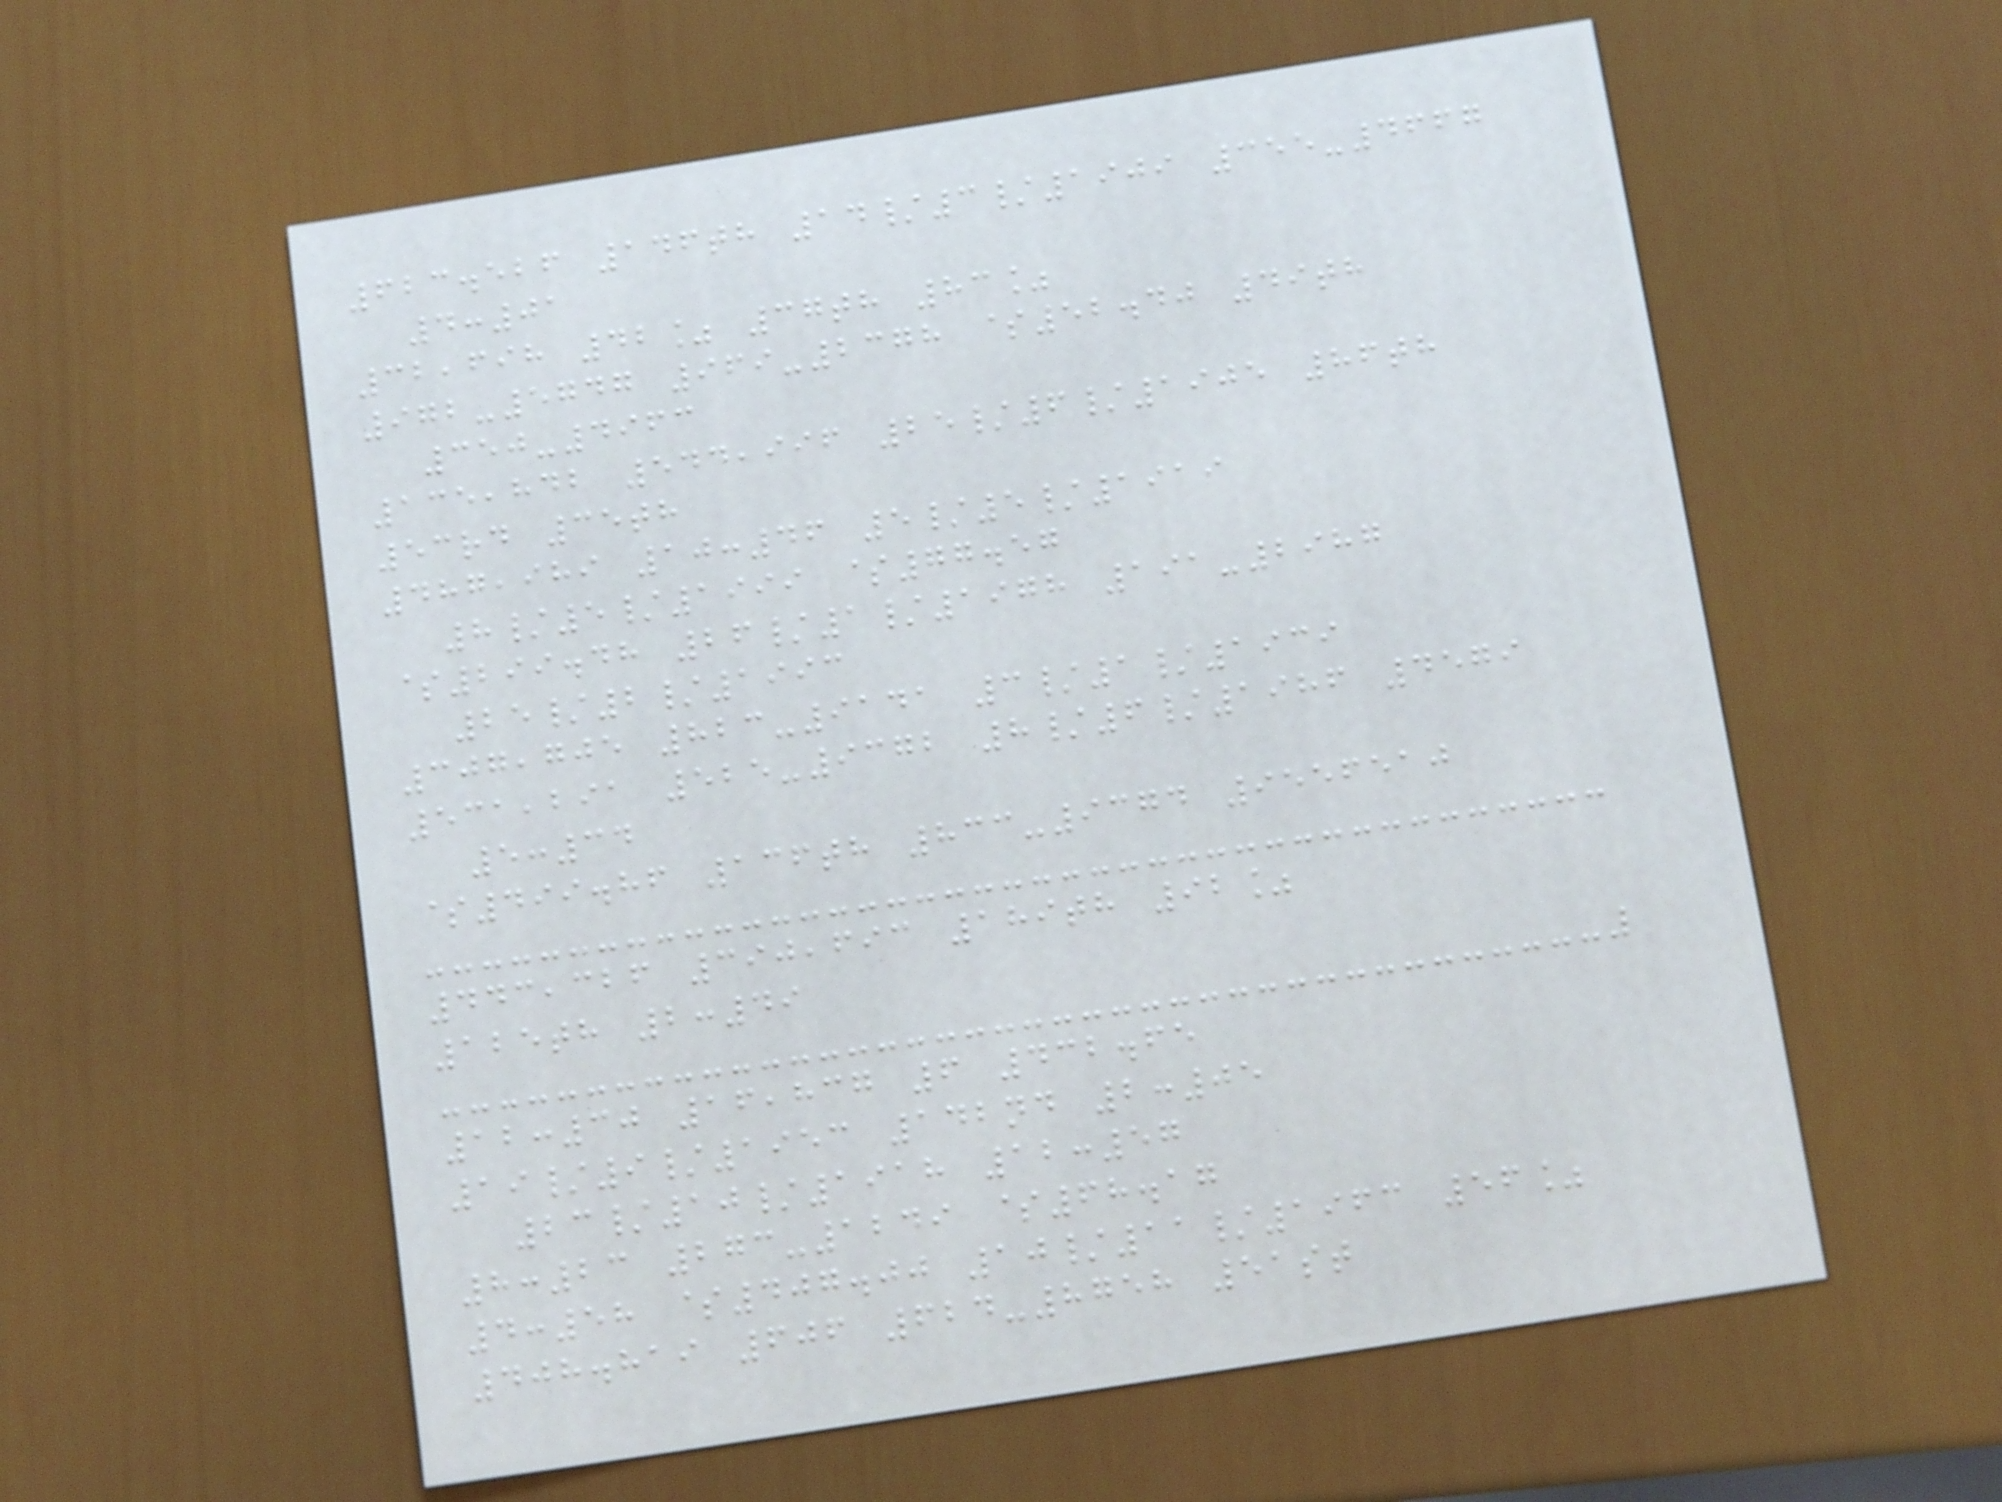623.526 146th 14/3/1909 355-4667
4:01
32,698 42% 37th 83%
972-5747 969-2378 $52.40 49th
350-4963
135,842 544,996 25/6/1905 86th
53rd 35th
487,989 10:46 5/5/1919
8/5/1999 $77.57
$299.48 26/1/1978 191-2987
25/2/1993
307,705 823-9141 3/1/1939
531,291 525-9372 8/6/1986 4579
5:34
$499.86 136th 833-9374 9556510
443,326 390,693 189th 92%
125th 2:49
12:30 16,837 6 432.65
19/9/1953 142nd 2:05
23/10/1918 12:57
8:23 273-1249 $68.17
4:58 $407.00 10/11/1963 56%
408.819 606 624-8758 51st
